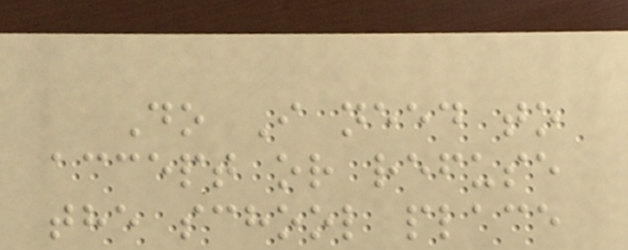Do I need to
accept or refuse
the school place
